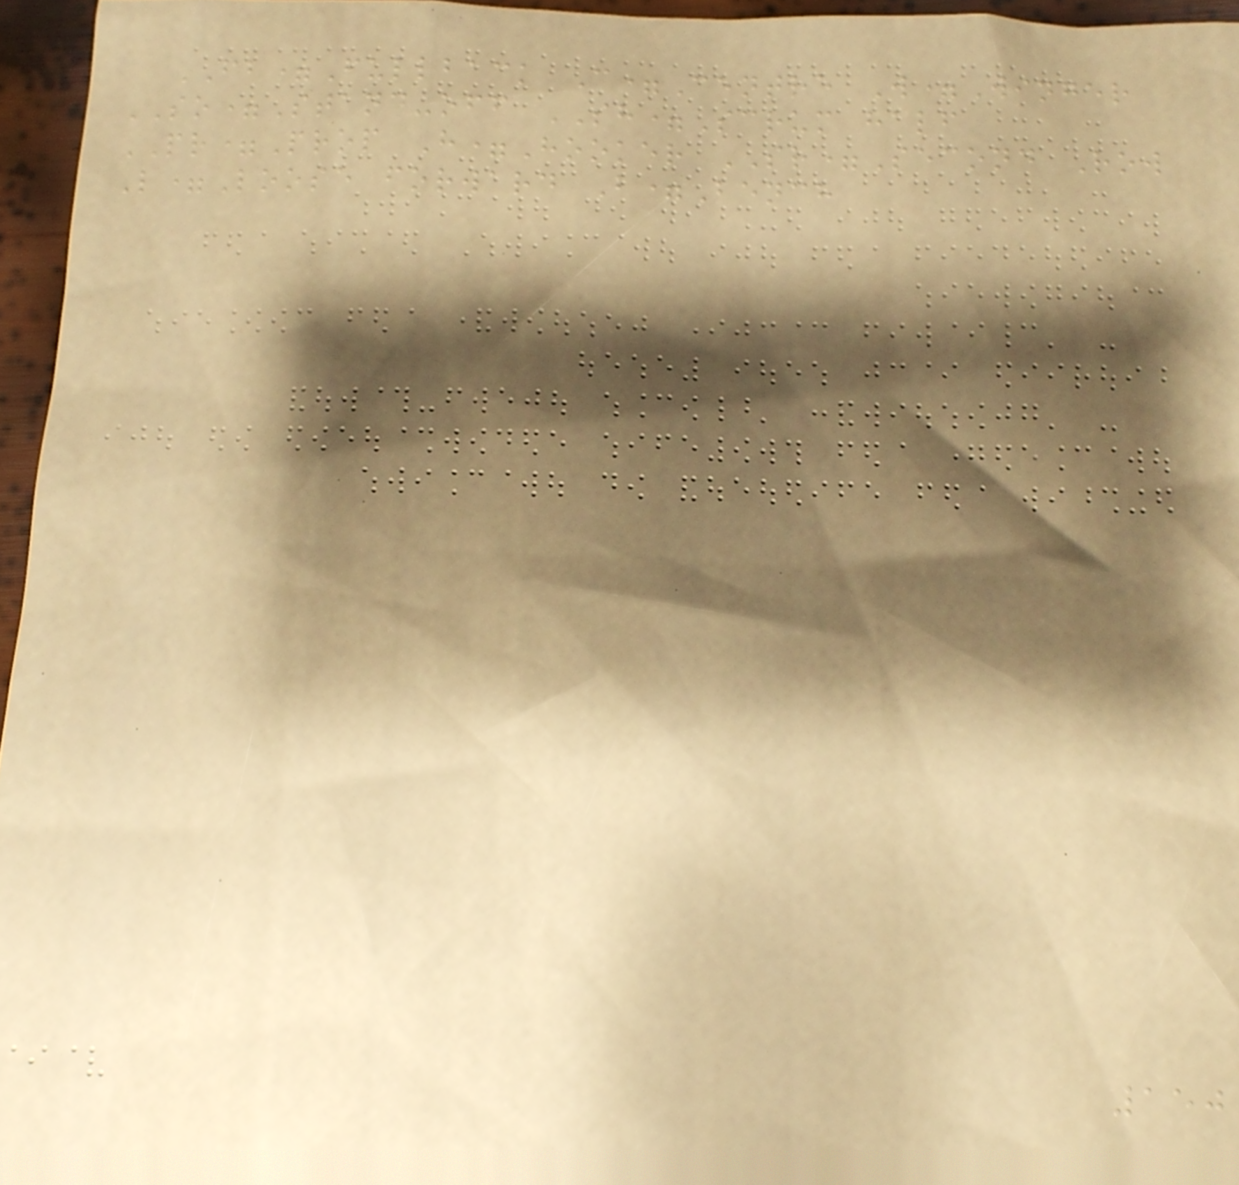FB=Fullback C=Centre W=Winger
SO=Stand-off SH=Scrum half
PR=Prop H=Hooker SR=Second Row
L=Loose forward B=Bench
150
